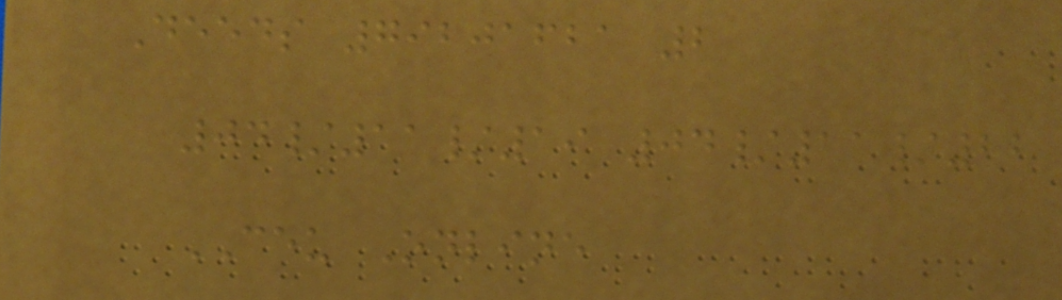Deeds 79201621 2
04/11/19 04/11/22
CEU Online
